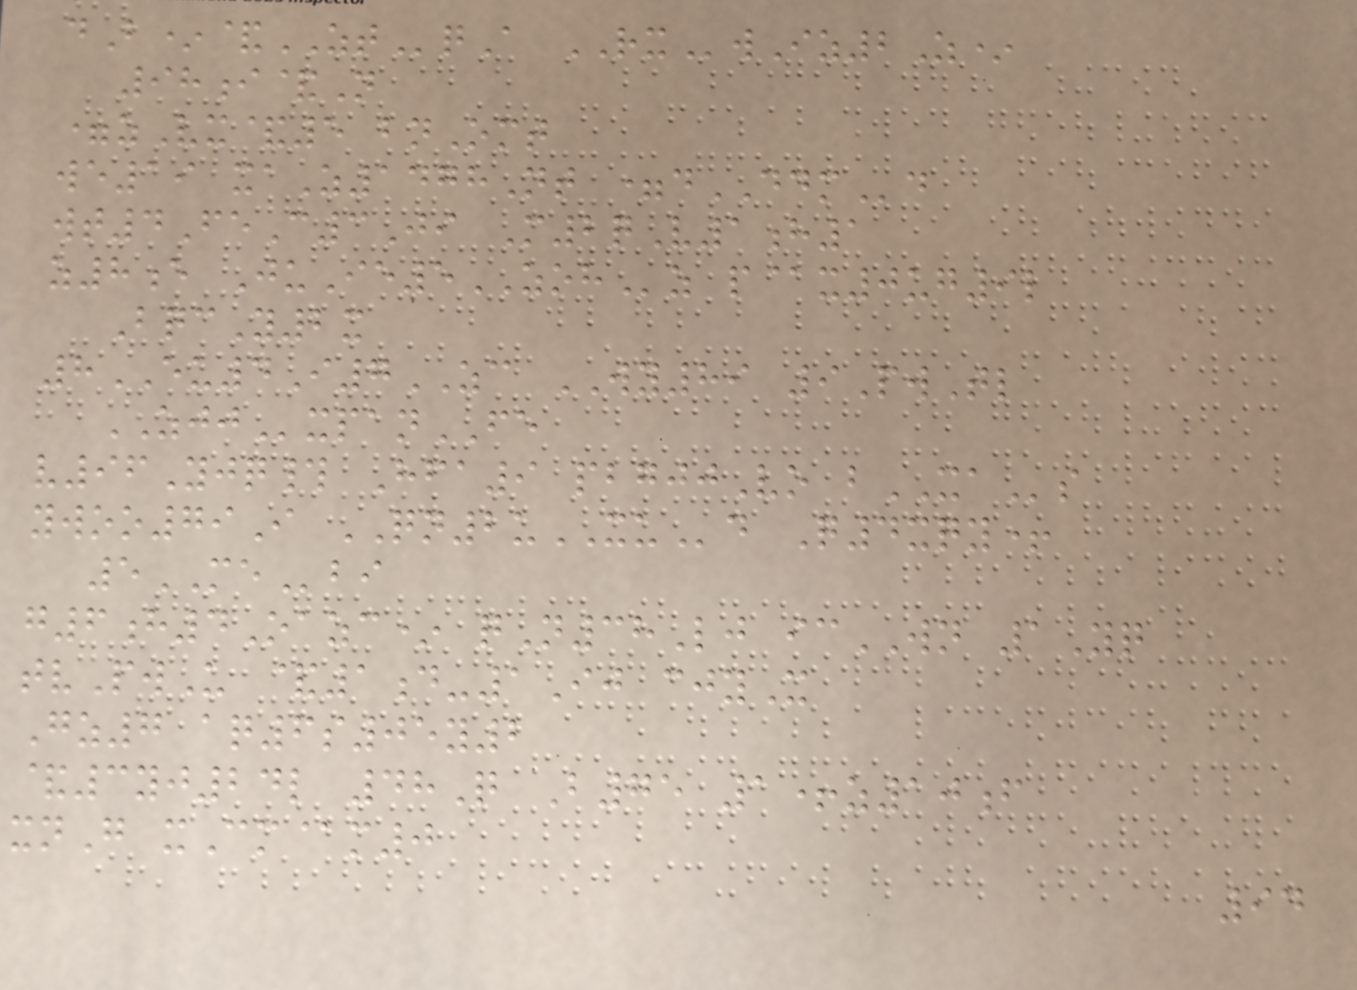dB*&ZTqA RXwIz2Z*
98i&N
=zVx&5 bnOmt
we19 xaZ1478Nt =dDDMd
wt4FeC3Ji M2qV1h1
z8e JuIe5ZOHz p@x0ug9l
BqcY2x
8EU4I7ZC WY89 9PwTl
ZJJxpanFE
v96Yjq# Hfa9 pbgjjVo bXAs
ywoo79I QN2uXUd Q4xqy+
5MEbi
g6h4Oazc* qN38Lj icWN 1Yq
tvPwU &1d-1Ij cjyX
Gz7 aq6s05y2
&3yj24l 48Q B75 1+z10f
xnG xCm@m0
94
